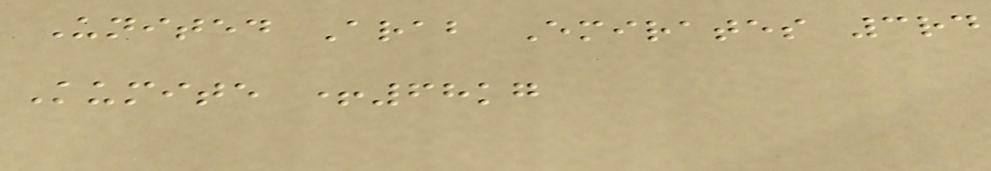United Arab Emirates 3rd
Kumite +68kg
